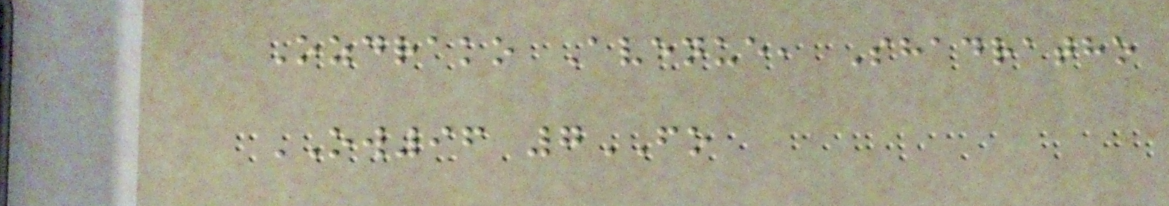Ozdrako Avenue, Shadratho
OW96 7FO
